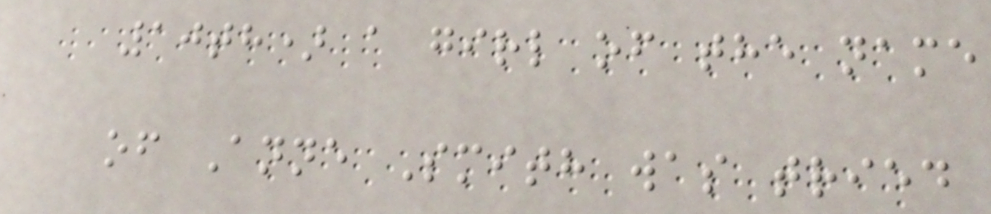10th) a girl of the name
of Anne Smith was tried
